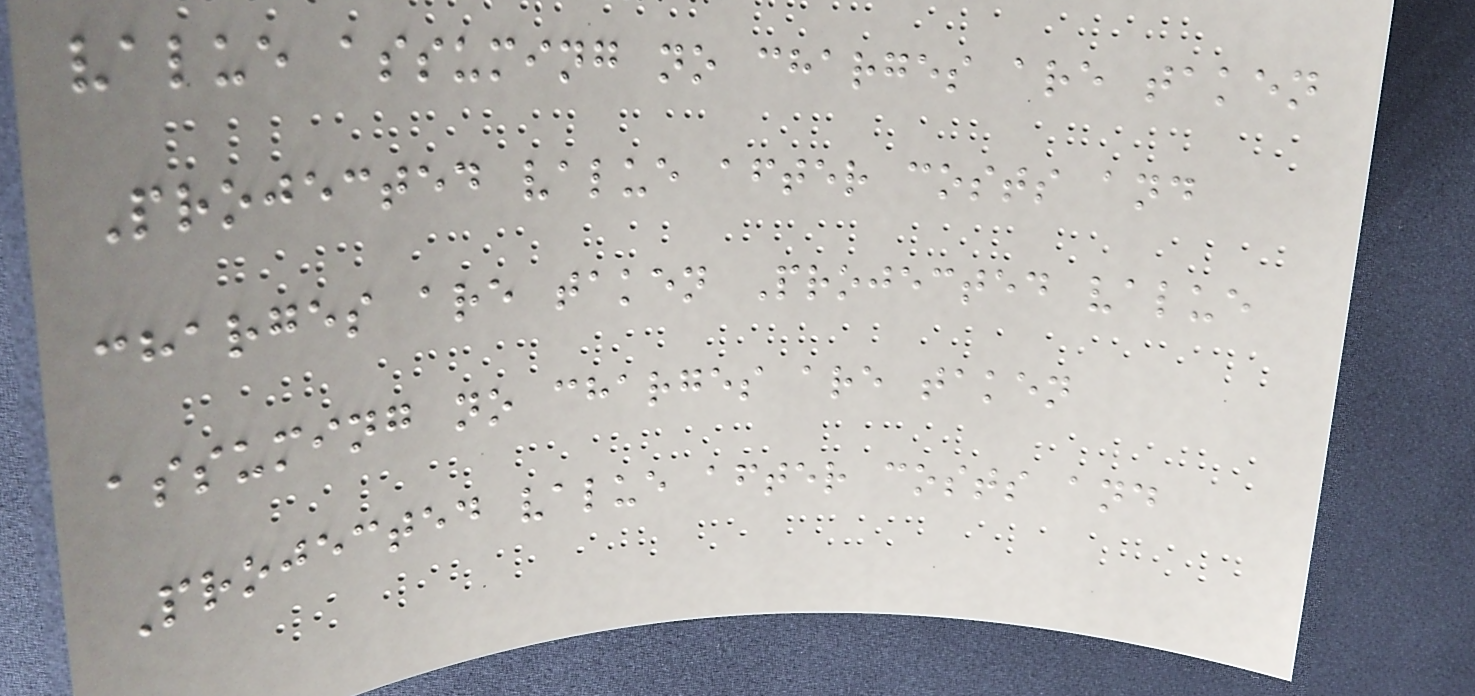value assuming no charges are taken
Projected value after costs and
charges are taken Projected value
assuming no charges are taken
Projected value after costs and
